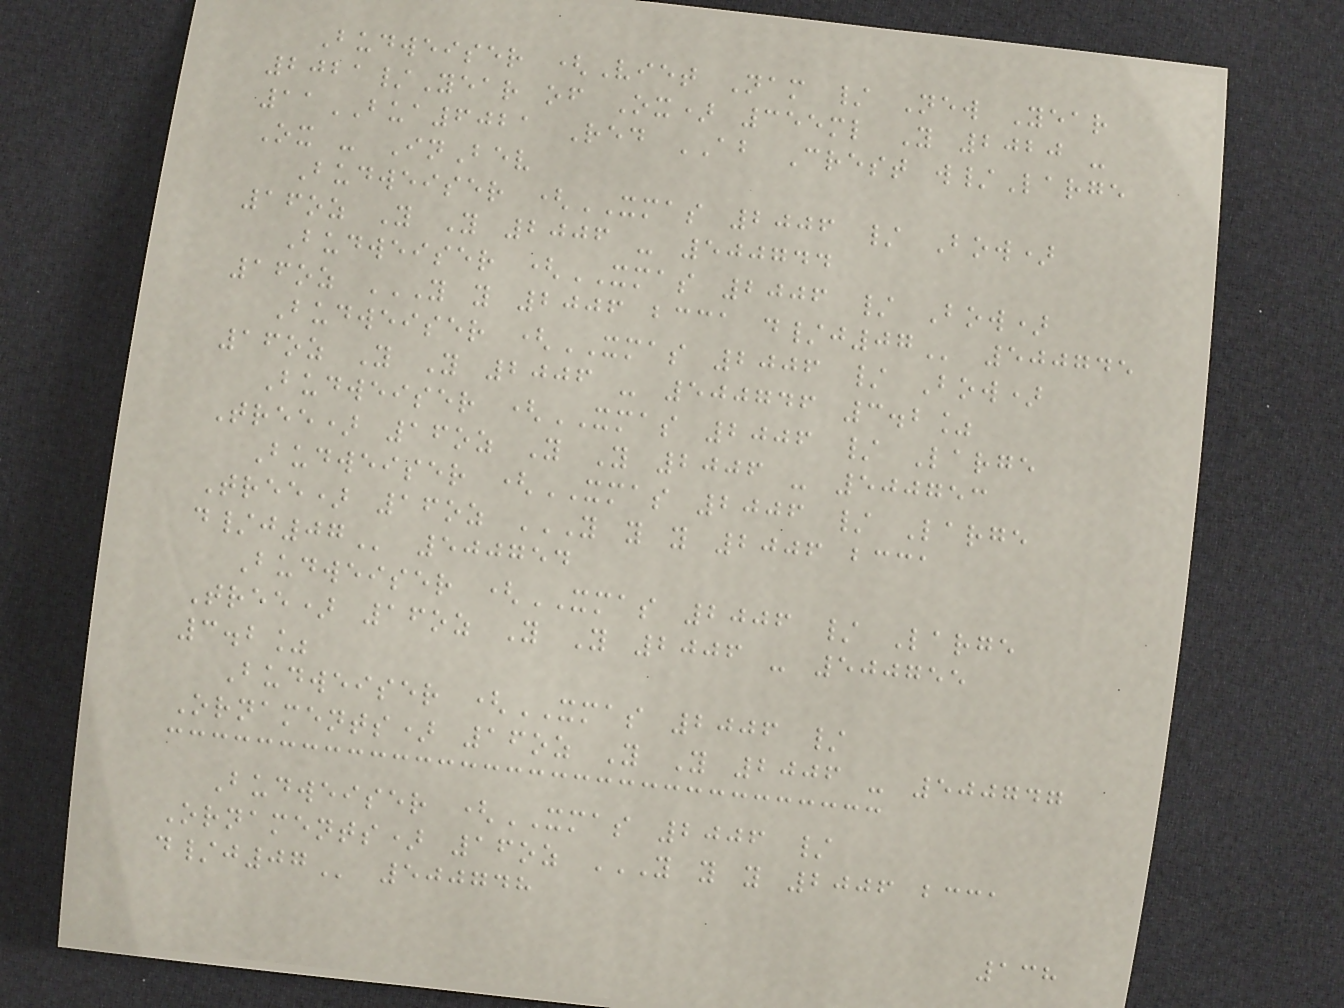Budweiser (Viet Nam / New Year
2021/Year of Ox) 355ml Y 2020 -
11BUA6021 Red AB Crest w/Large
Ox - InBev
Budweiser (XMAS 2006 / Bow)
16oz Y Y 2006 - 500744
Budweiser (XMAS 2006 / Bow)
16oz Y Y 2006 BCCA D/J07 500745
Budweiser (XMAS 2006 / Bow)
16oz Y Y 2006 - 500746 3.2%
Budweiser (XMAS 2006 / Large
Tree) 16oz Y Y 2006 - 500753
Budweiser (XMAS 2006 / Large
Tree) 16oz Y Y Y 2006 BCCA
D/J07 500754
Budweiser (XMAS 2006 / Large
Tree) 16oz Y Y 2006 - 500755
3.2%
Budweiser (XMAS 2006 /
Ornaments) 16oz Y Y 2006 - 500747
Budweiser (XMAS 2006 /
Ornaments) 16oz Y Y Y 2006 BCCA
D/J07 500748
138
